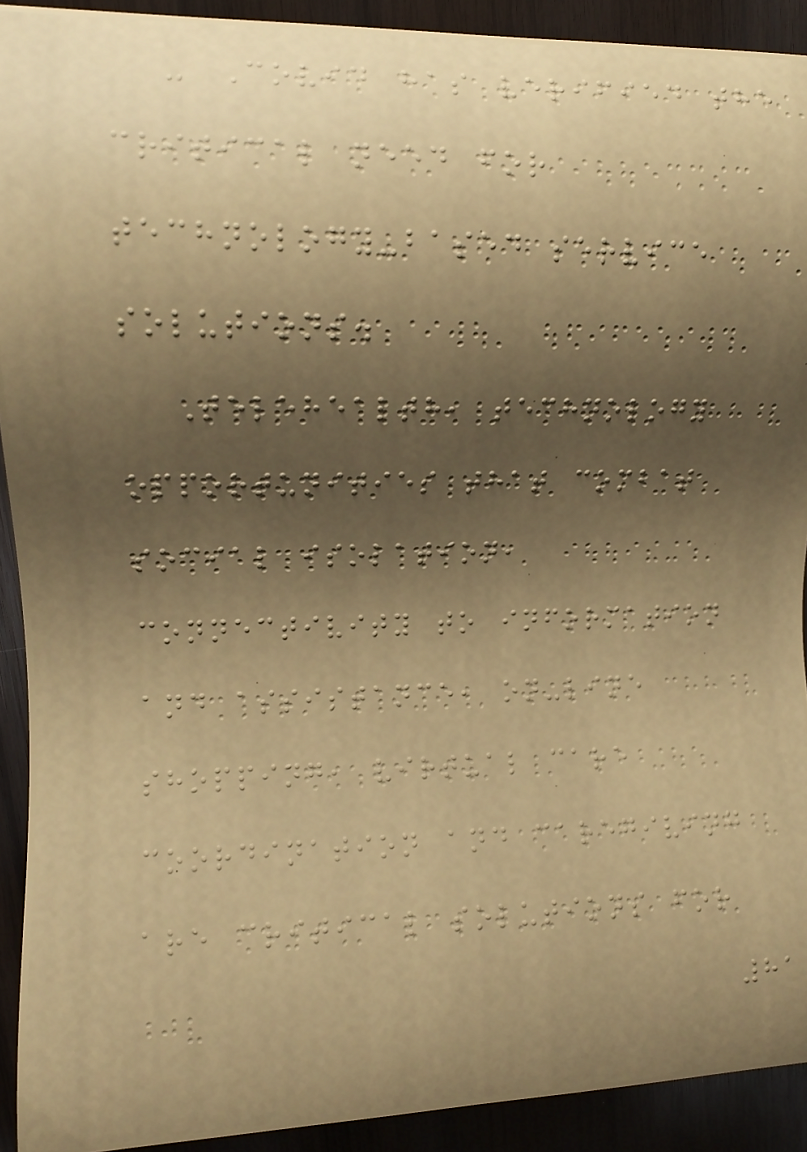- Covid has verified the
critical need for
technology-based service
solutions.
Telehealth, technology
opportunities that combat
social isolation,
connectivity to information
and assistance, on-line
shopping, virtual care
coordination and caregiving
are critical solutions for
81
